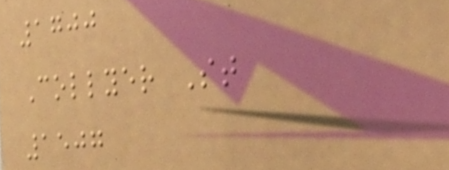1700
Collyer St
1507
